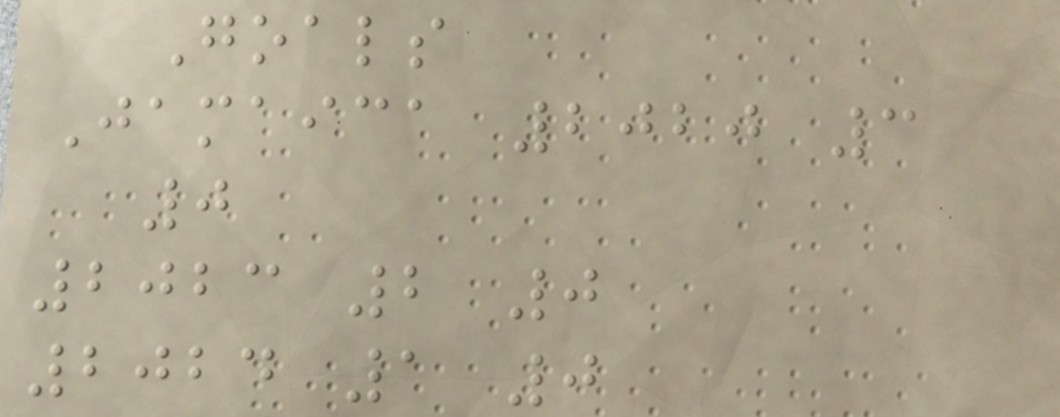Goals
Jamaica 2020 3
0
2023 2 0
2024 1 0
